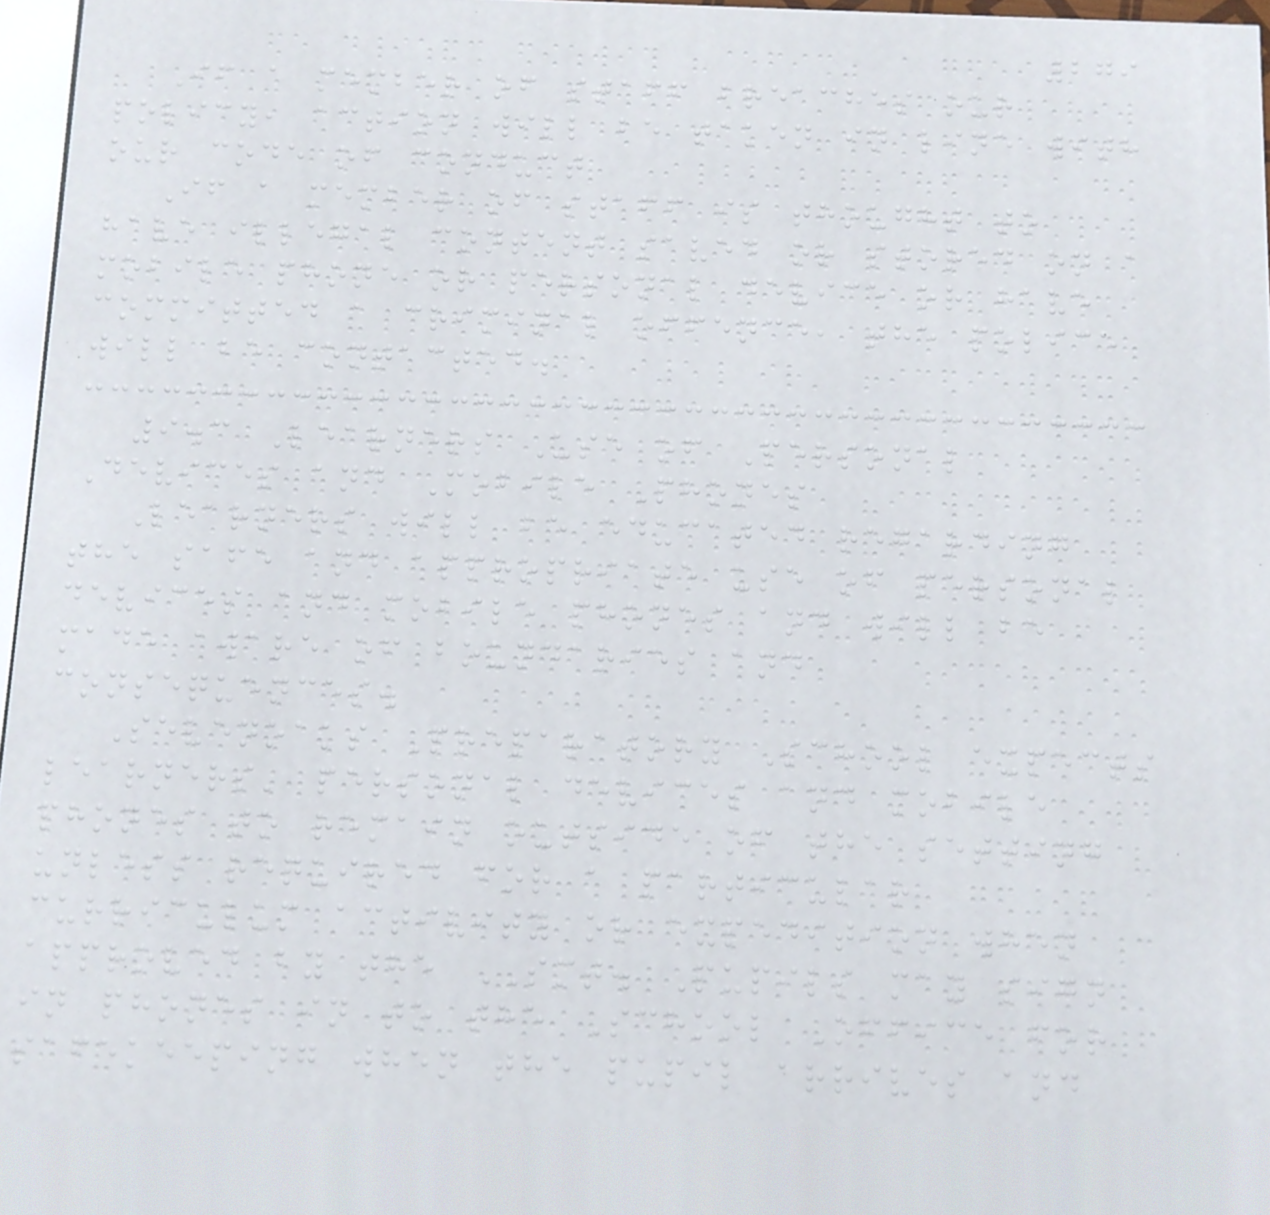279
If a member of staff breaches our
policy, action will be taken in line with
our code of conduct
If a member of staff is thought to
have illegal content saved or stored on a
mobile phone or personal device or have
committed a criminal offence, the police
will be contacted.
9.3 Learners Use of Personal
Devices and Mobile Phones
Learners will be educated regarding
the safe and appropriate use of personal
devices and mobile phones and will be
made aware of boundaries and
consequences.
Sevenoaks Preparatory School expects
learners' personal devices and mobile
phones to remain outside of the setting
unless required for a particular
curriculum activity or expedition when
approved by the SMT. Pupils may sign
in phones in to the School Office for
safekeeping when the pupil arrives and
